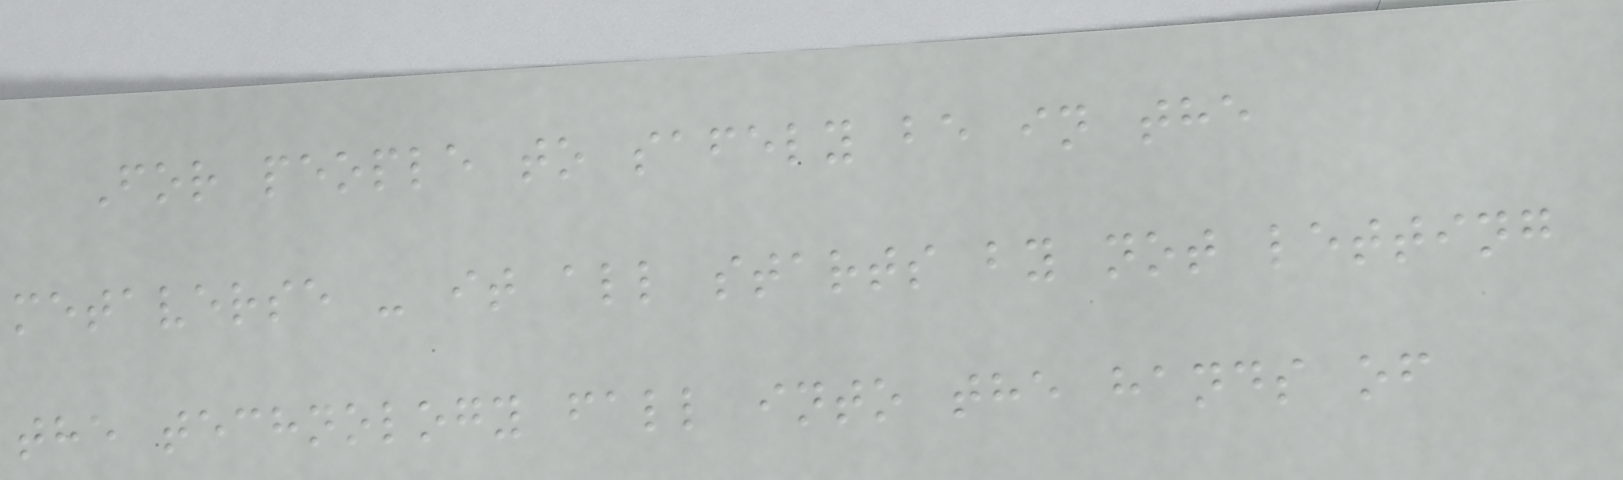For people to safely be in the
metaverse - it all starts by not letting
the technology fall into the hands of
